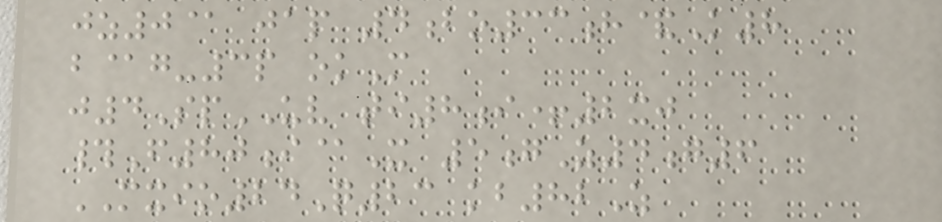jz0@ jap 4bo33h&K8
b@g-3p okM
j4SpUV ti8i+2xj
#F80i@X 5gZ4g6
MXIO24Q23 kb82Z
